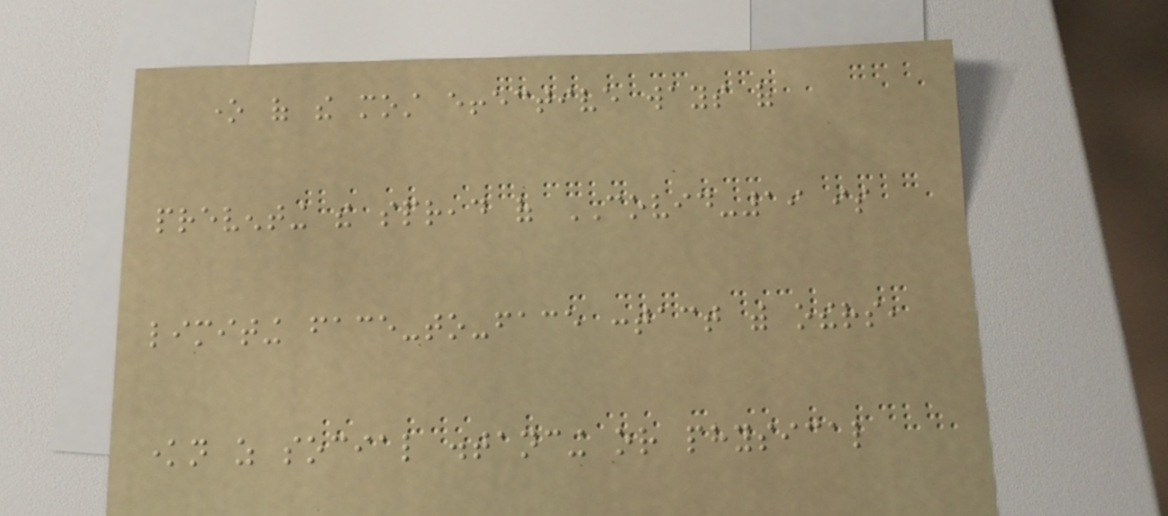one of the most effective ways of
preventing the spread of COVID-19 is
limiting face-to-face contact with others,
known as social distancing or physical
